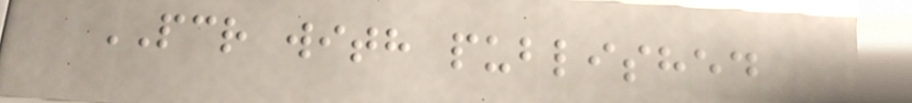PCR with published
